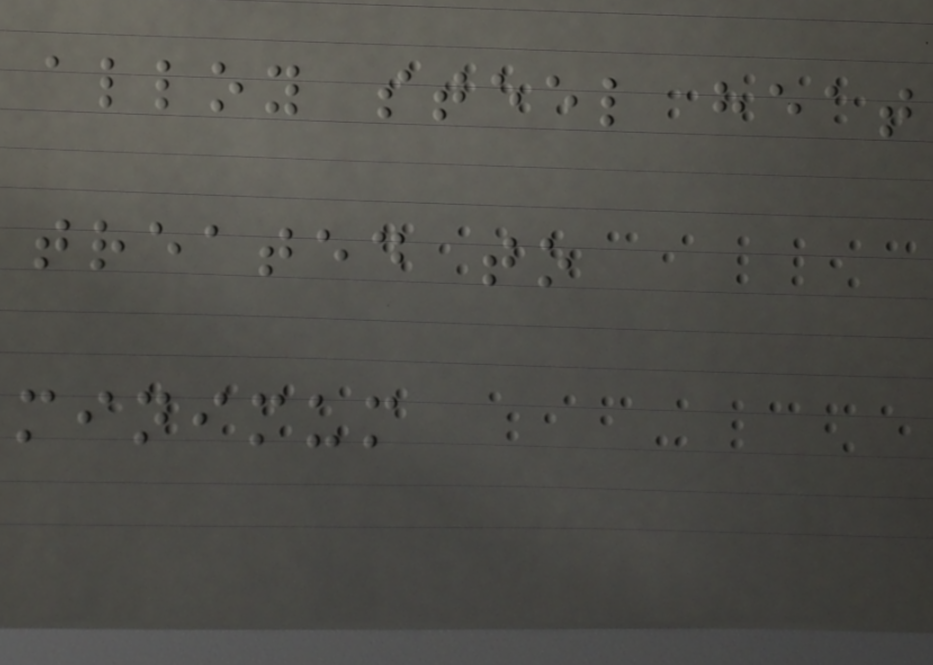alloy steel heat
treated to
minimum
